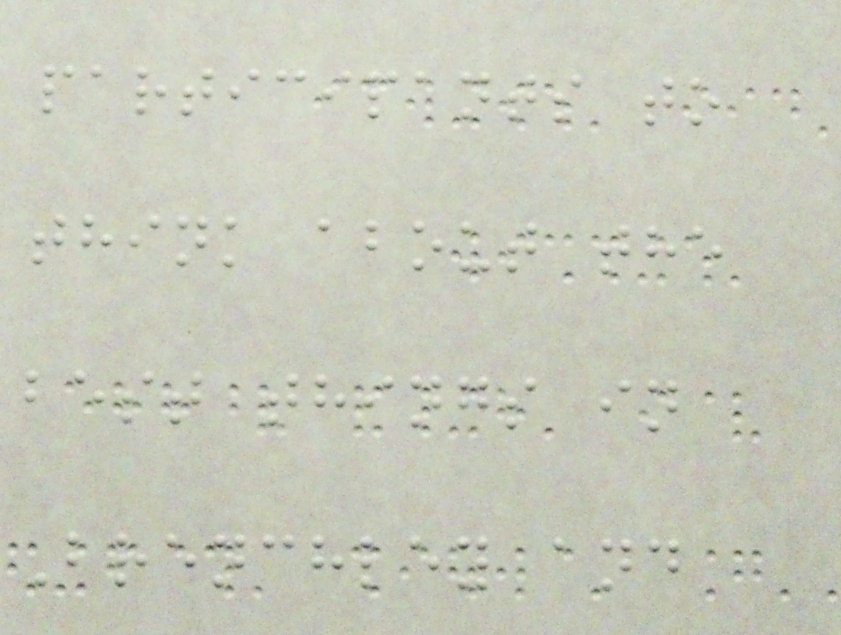participants to
think about the
best things in
Brenchley and
